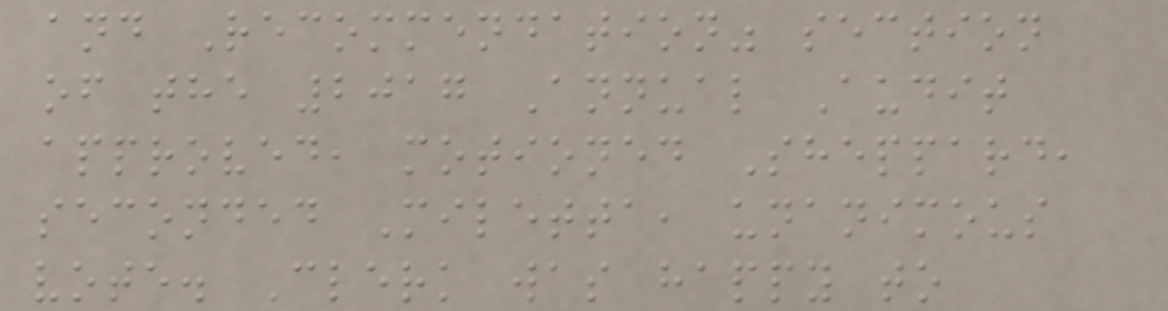and Recommendation" section
of the 2017 Annual Audit
approved, motioned Sheppard,
seconded Miletta, unanimous
vote. Clerk was happy to
